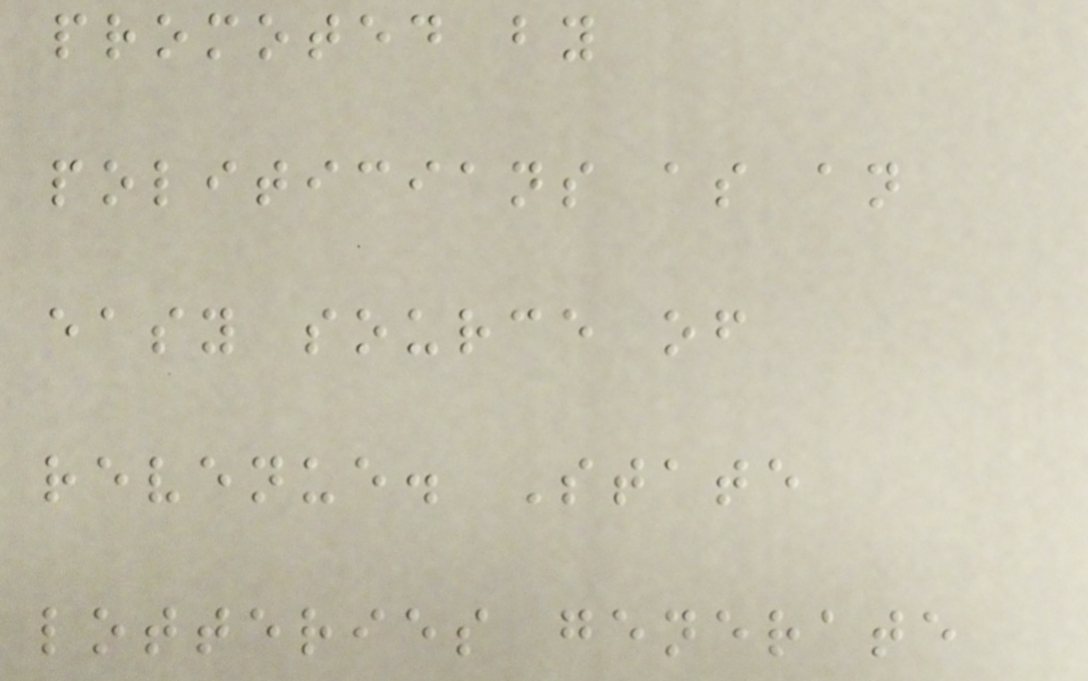promoted by
politicians as an
easy source of
revenue. State
lotteries generate
